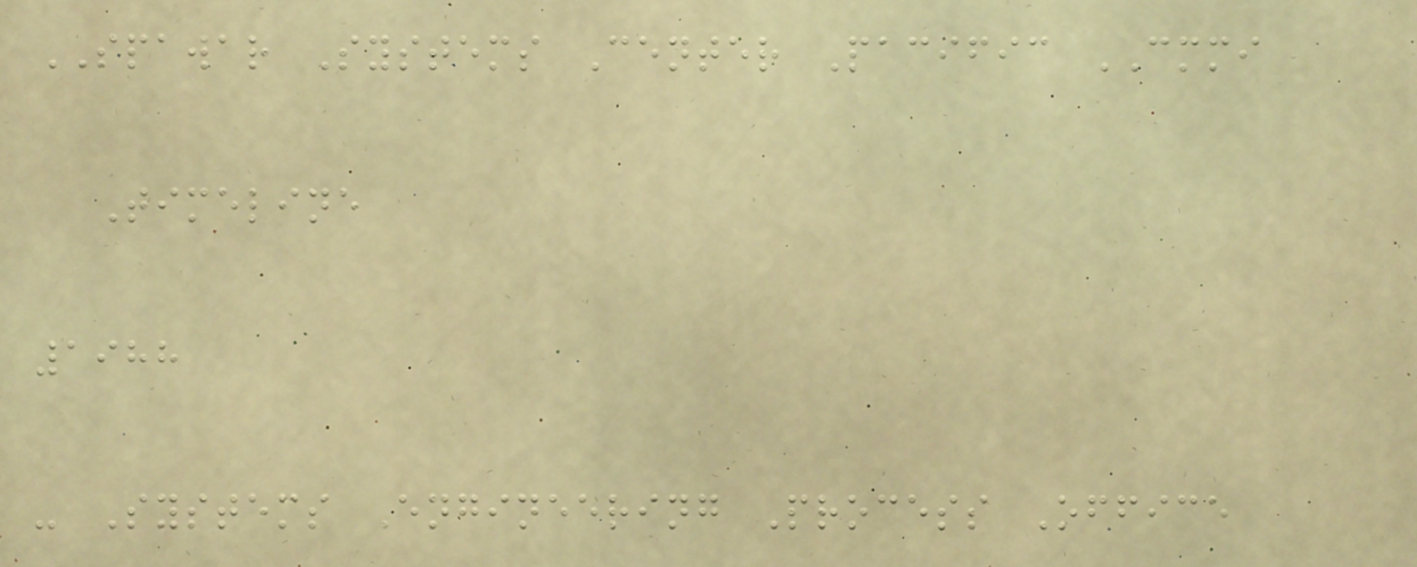SPAWAR Systems Center Pacific CMMI
Timeline
1988
- Systems Engineering Process Office
